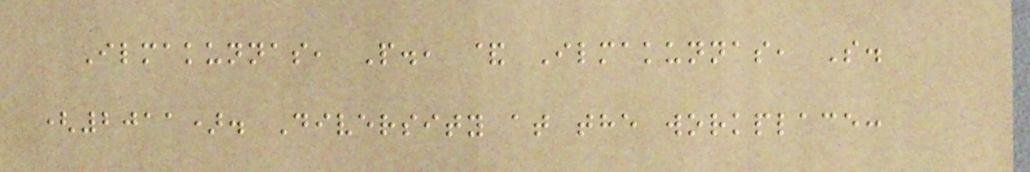Ilmakunnas, P., & Ilmakunnas, S.
(2011). Diversity at the workplace:
